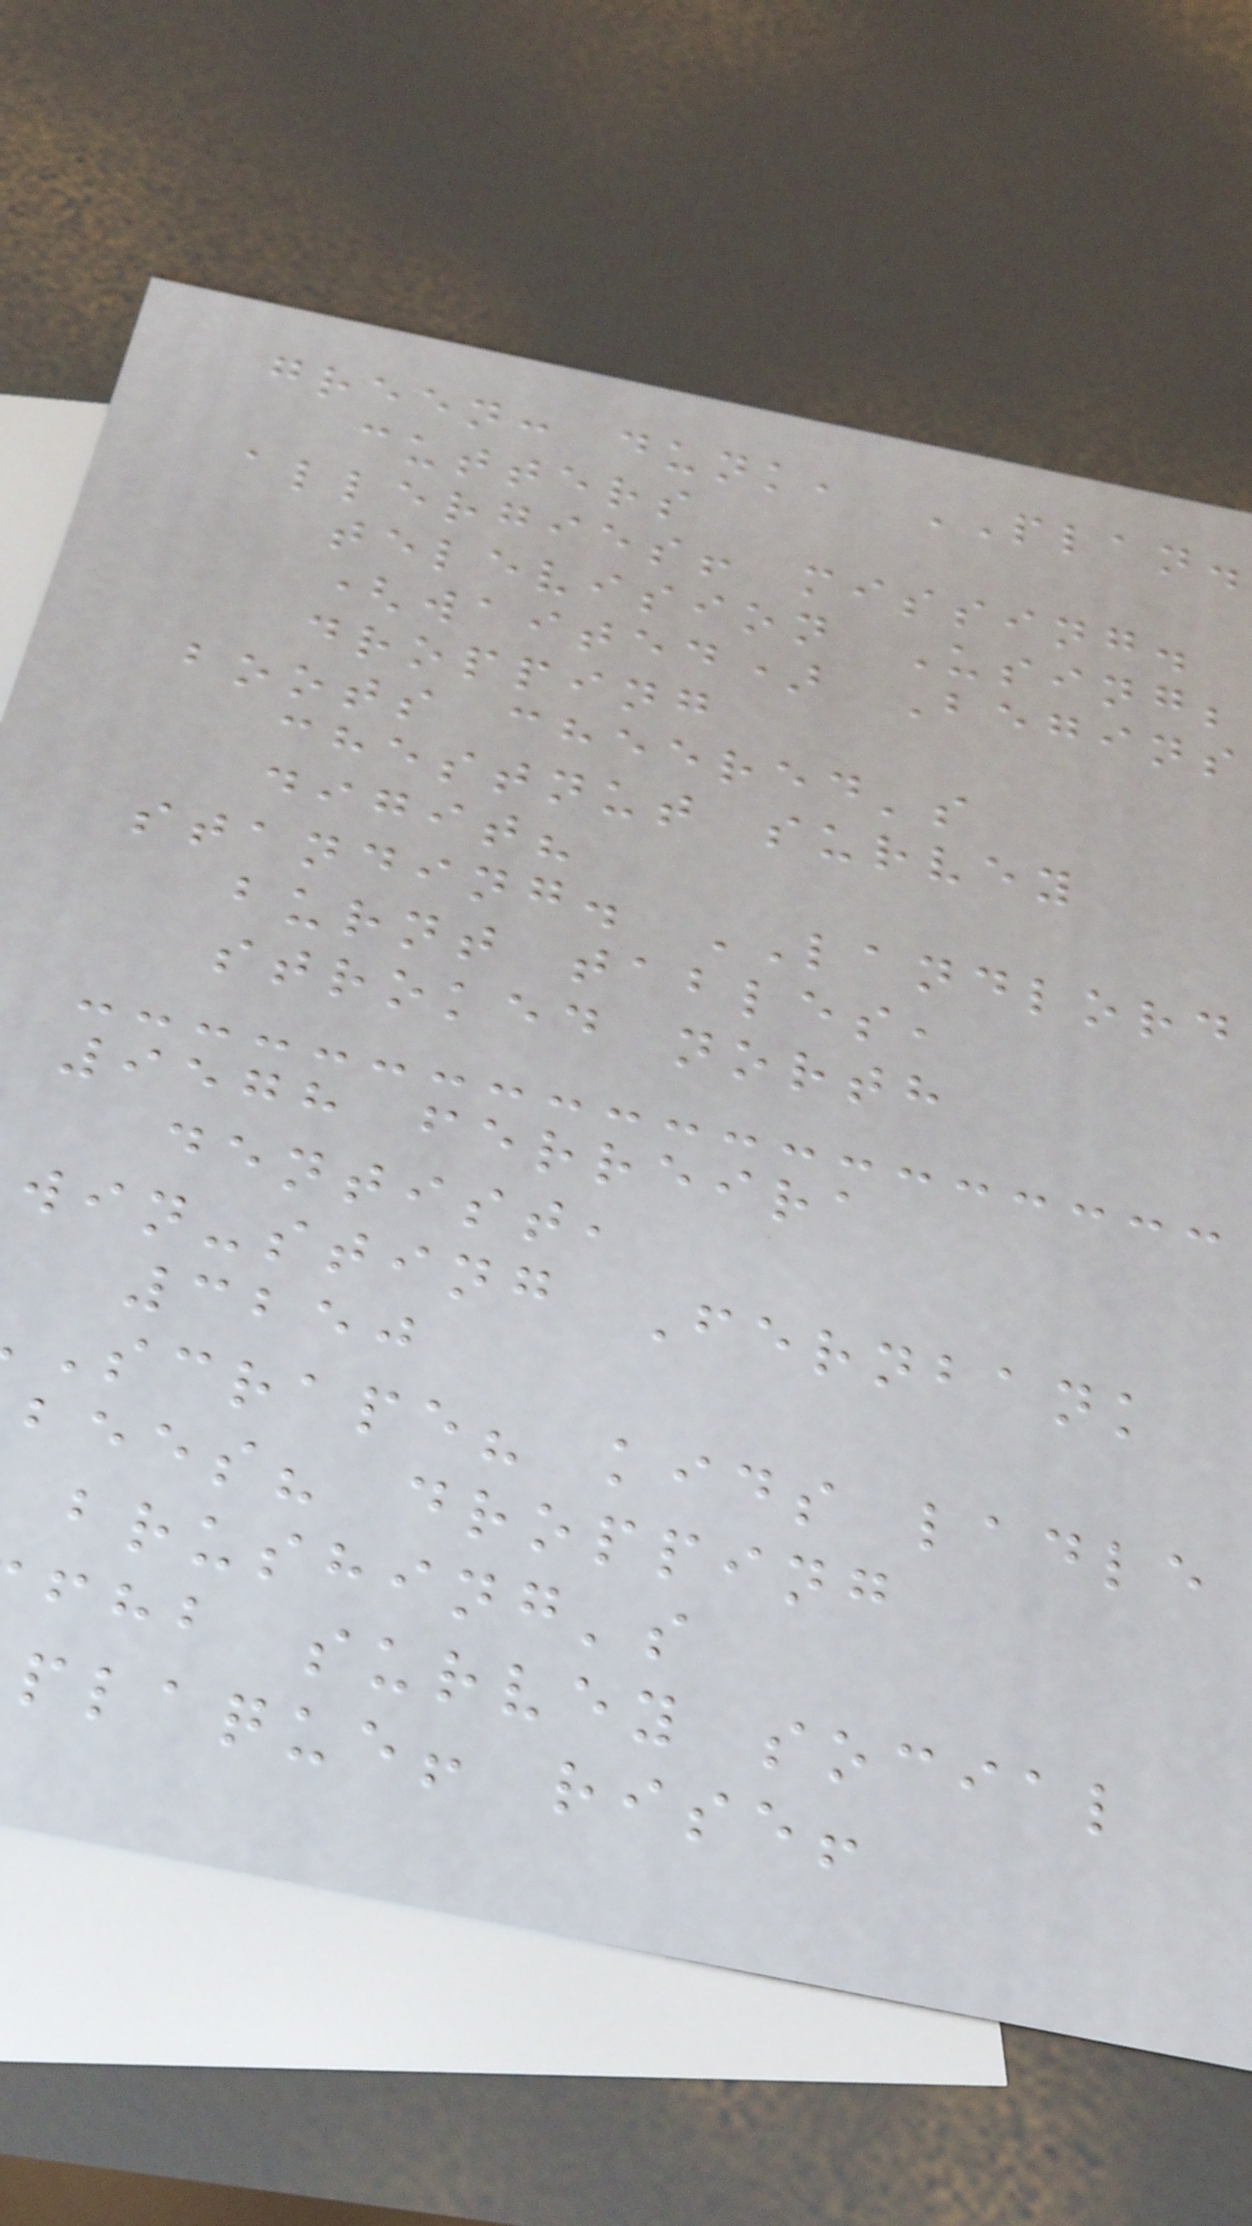green: dunk, PLAN.
cutters
allergies! missing.
television Using;
(waited) Begins
dropping
boots cheered's
chestnut survey
digit?
standing. LANDLORD
burnt tables,
stroked north
9578 ferreira
dentist,
win-sting Fernbank
3250
scrape? kids ladle
bees? dropping
brushing's
fhb survey social
plaque! rise!
